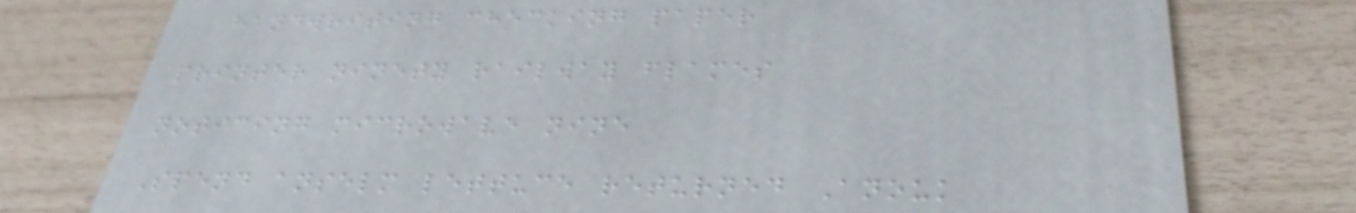handwriting checking paper
printer ninety railway flames
noticing microwave nine
Spend anselm lettuce returned Anouk
